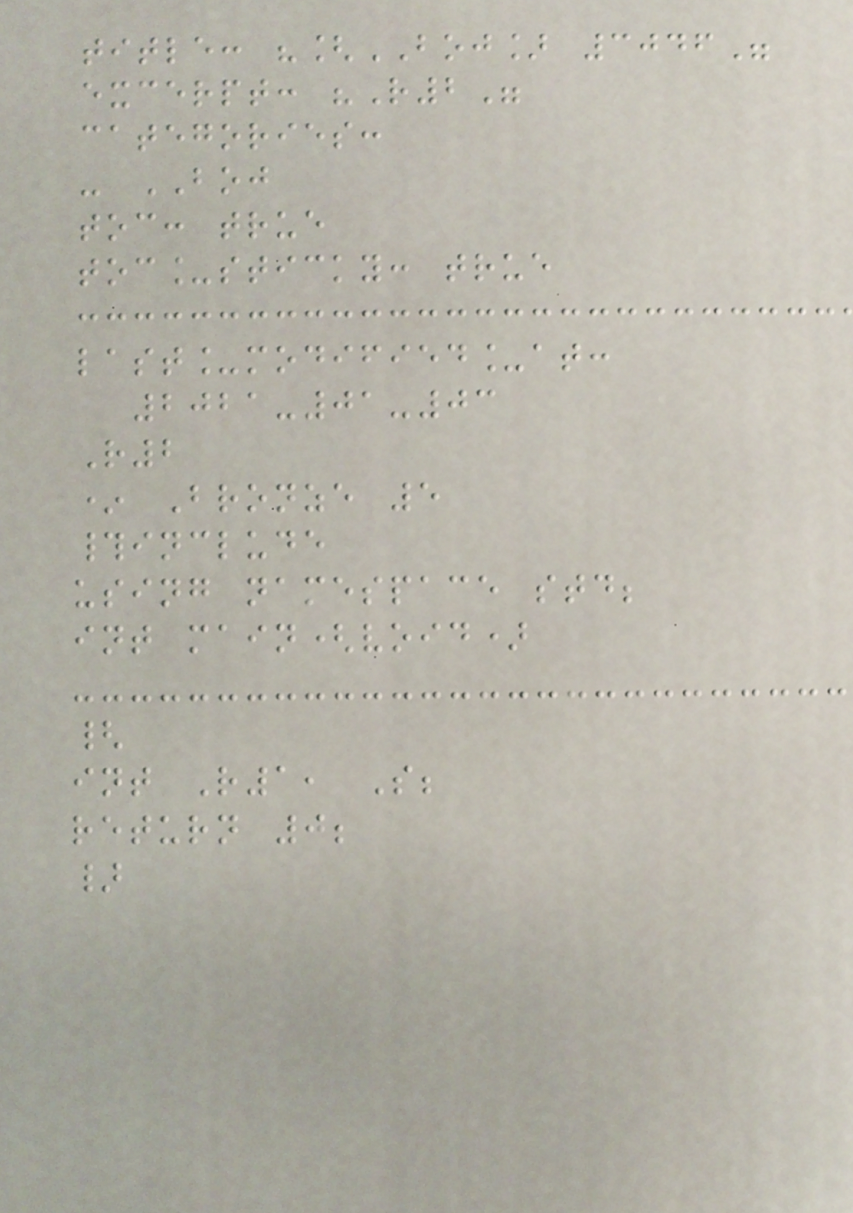title: "[BOJ] 3046"
excerpt: "R2"
categories:
- BOJ
toc: true
toc_sticky: true
last_modified_at:
2021-01-03
R2
* Bronze 5
#include
using namespace std;
int main(void)
{
int R1, S;
return 0;
}
